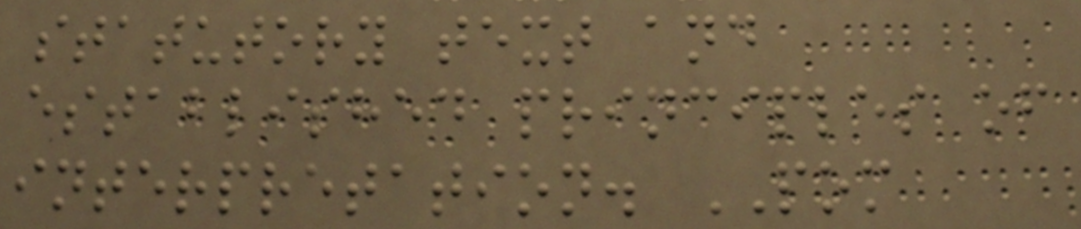statutory text and
established principles of
interpretation. POM
